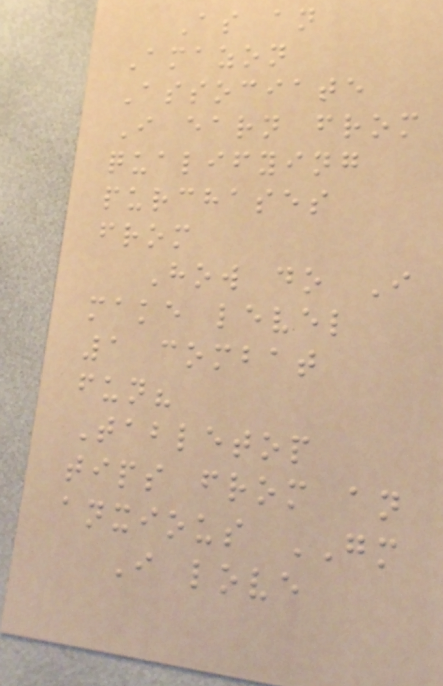As an
Amazon
Associate
I earn from
qualifying
purchases
from
How do I
make level
1 combat
fun?
Tabletop
tips from an
anxious GM
I love
